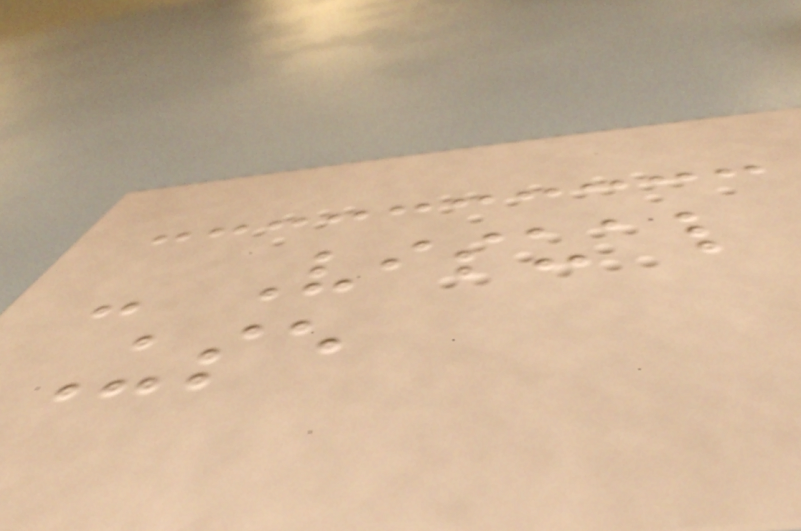- Visual
Use
